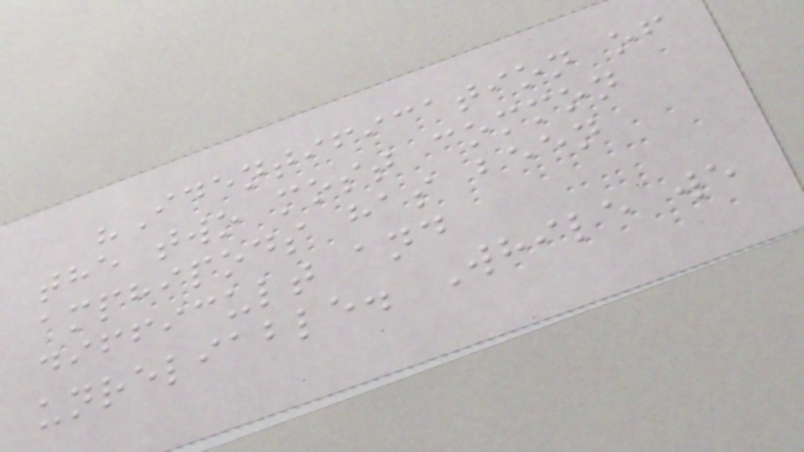"Identification of
the two most common
amphipods has been
difficult and
unreliable. While we
